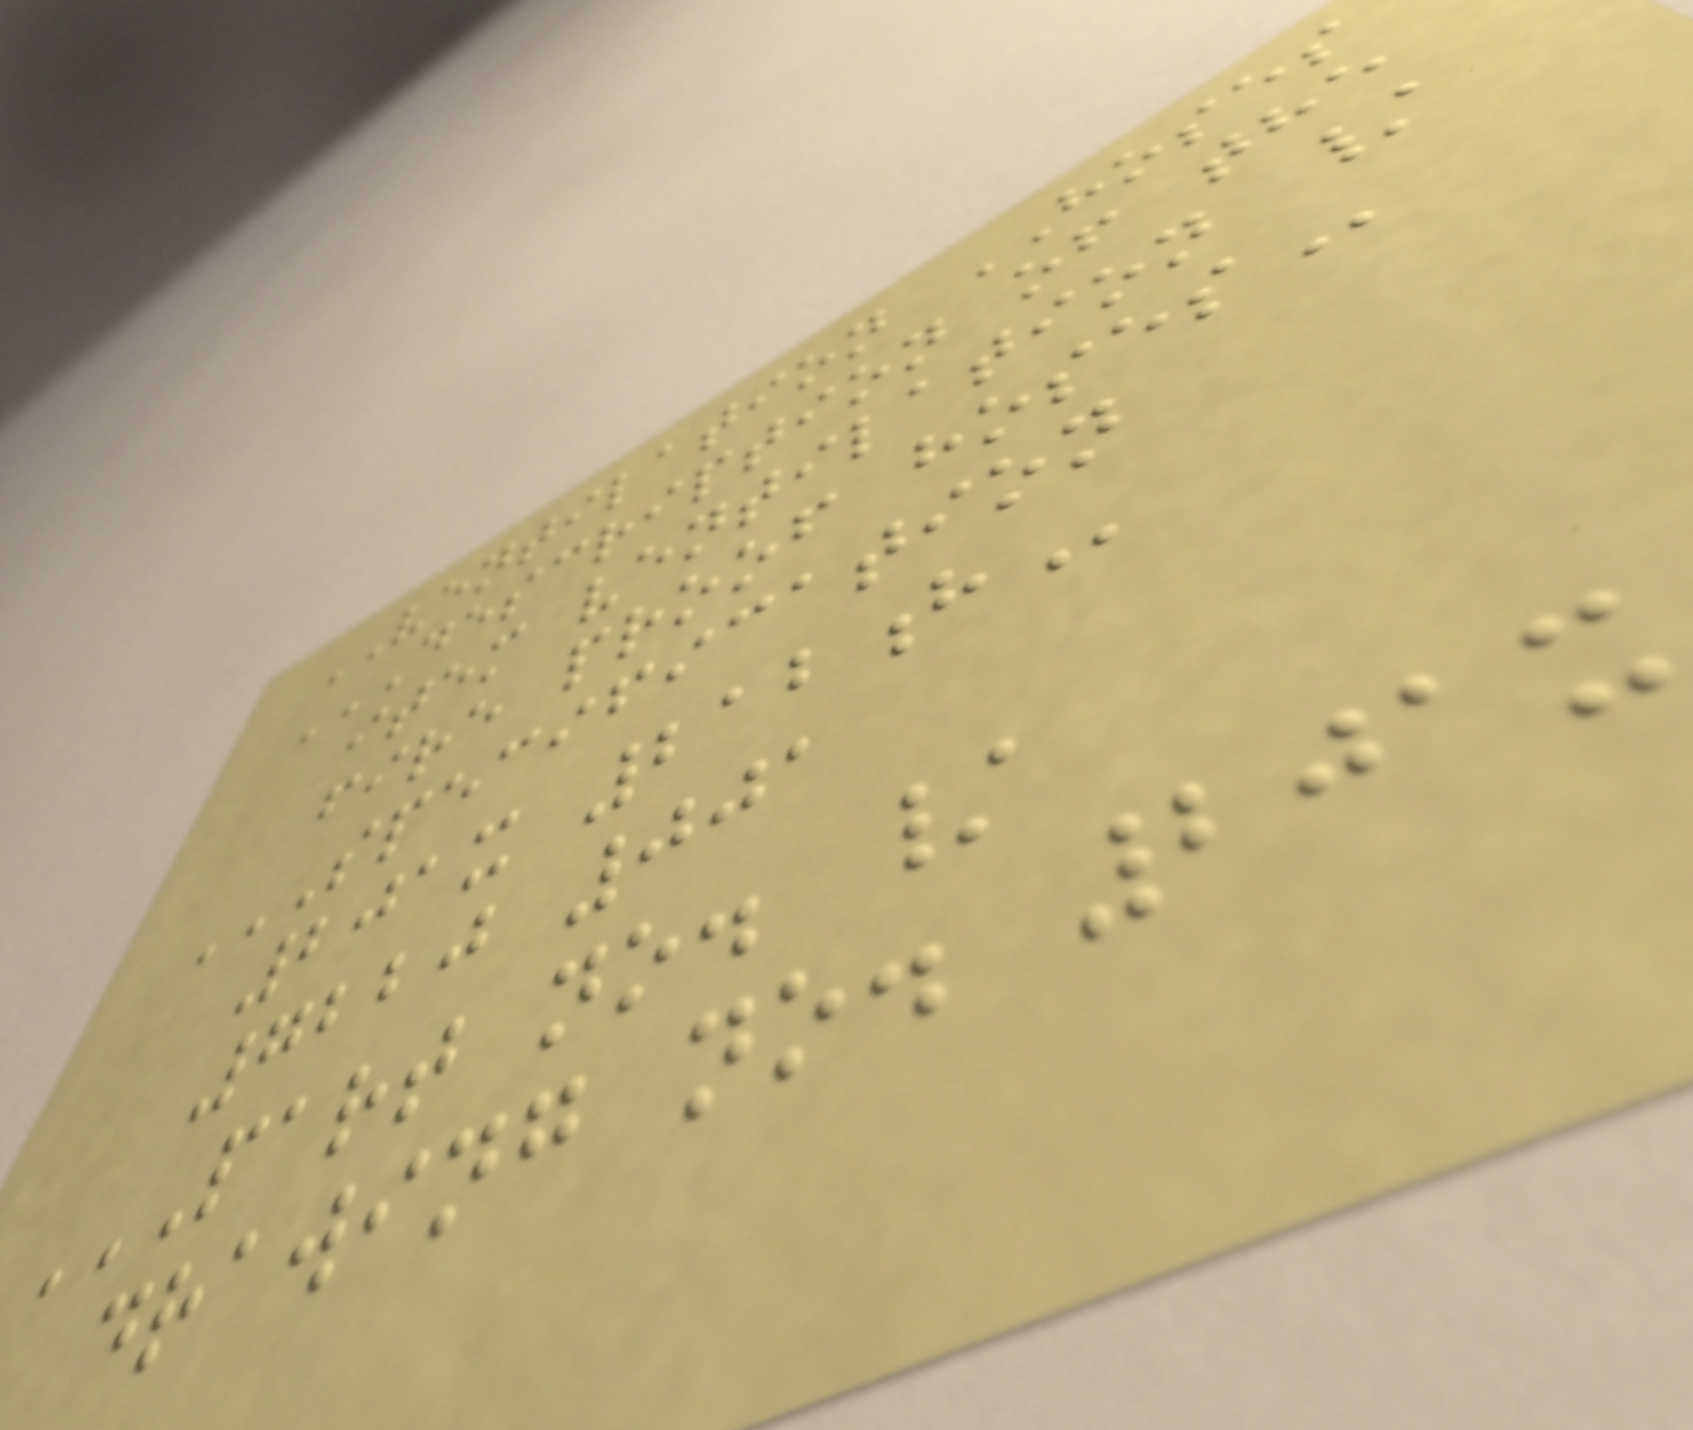VENTILATION HOSES
DESCRIPTION OF THE
ITEM VENTILATION /
FIRE PROOF HOSES
SPECIFICATION
201X 212H
7220 001
PART NO. /
DRAWING NO. 201X
